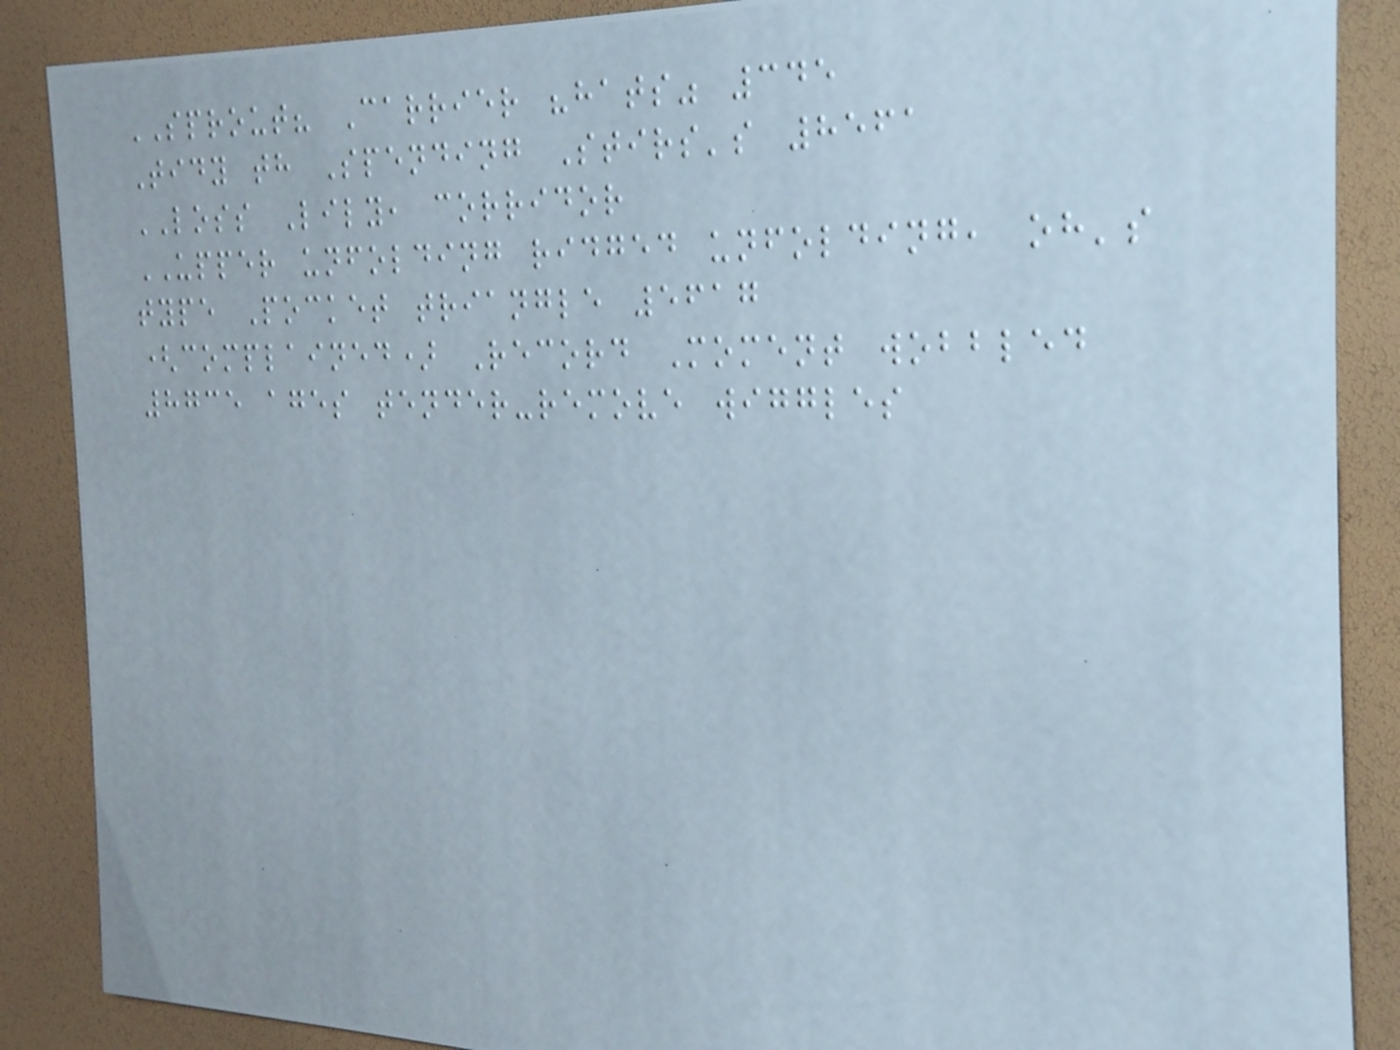SPROUT? Carrier "hats" 345
Tidy th Spending Stirs's 8561
LOSS Lily, corridor
UPPER unfolding ridged unfolding, oh's
type Pocket triangle 5617
(complained) Record Moment wobbled
8735 ages tender-remove wiggles
